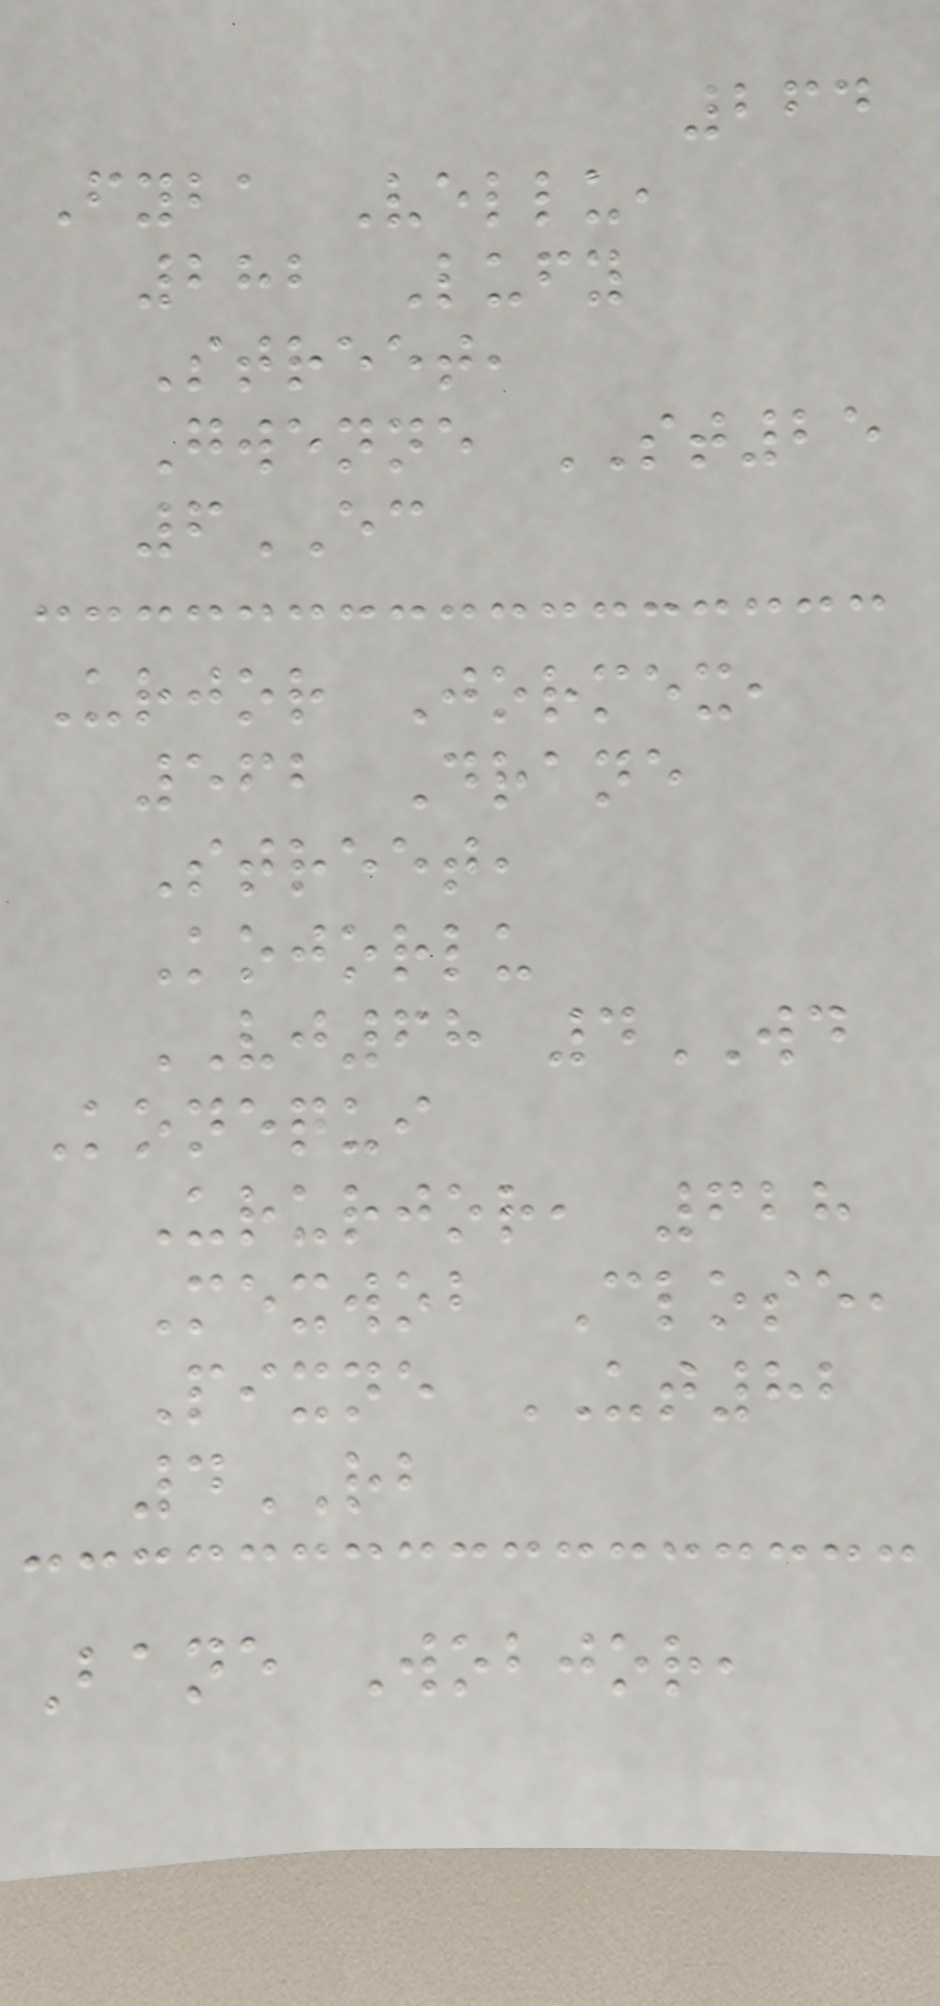264
Fyba Vellu,
282 Lufy
Street,
Gwenne ST25
6EC
Urjor Jormex,
562 Drane
Street,
Kojorlu
VJ68 4WD
Konequi
Ururjor, 628
Mexwob Close,
Pixne UT82
4RB
Bane Wobjor,
